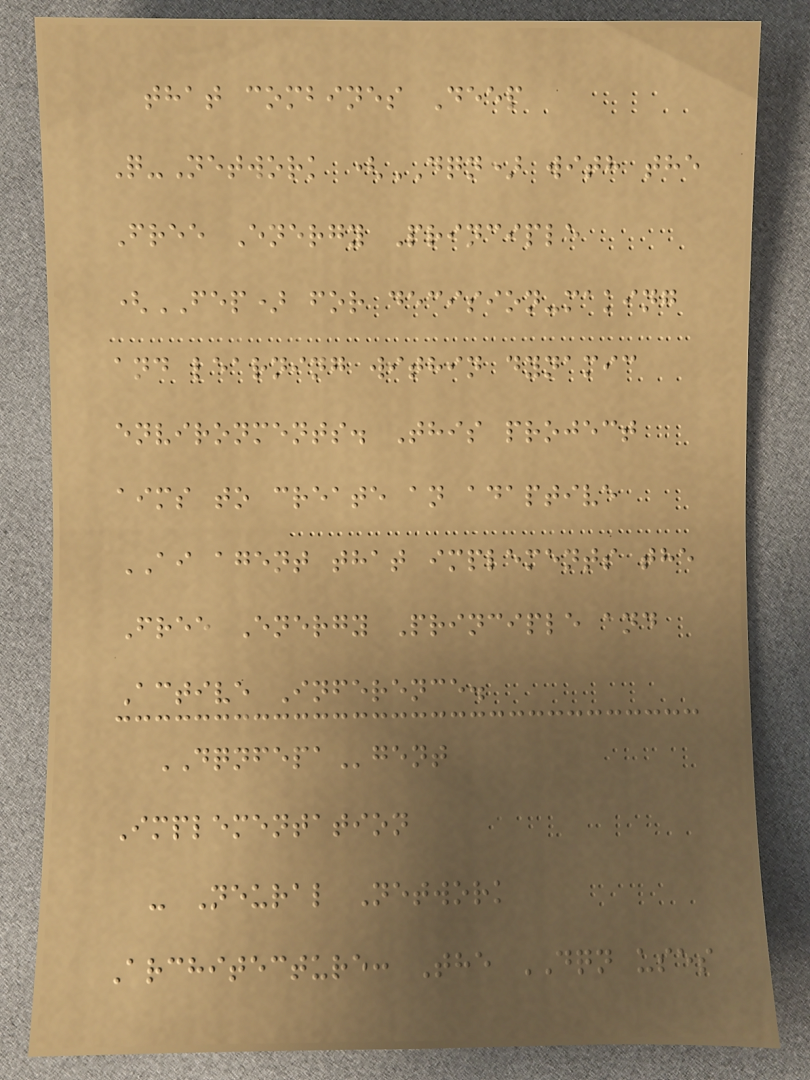that combines Deep
Q-Network (DQN) with the
Free Energy Principle
(FEP) for decision-making
and learning within dynamic
environments. This project
aims to create an adaptive
AI agent that implements the
Free Energy Principle and
Active Inference.
DQNFEPAgent
Implementation
- Neural Network
Architecture: The DQN uses
